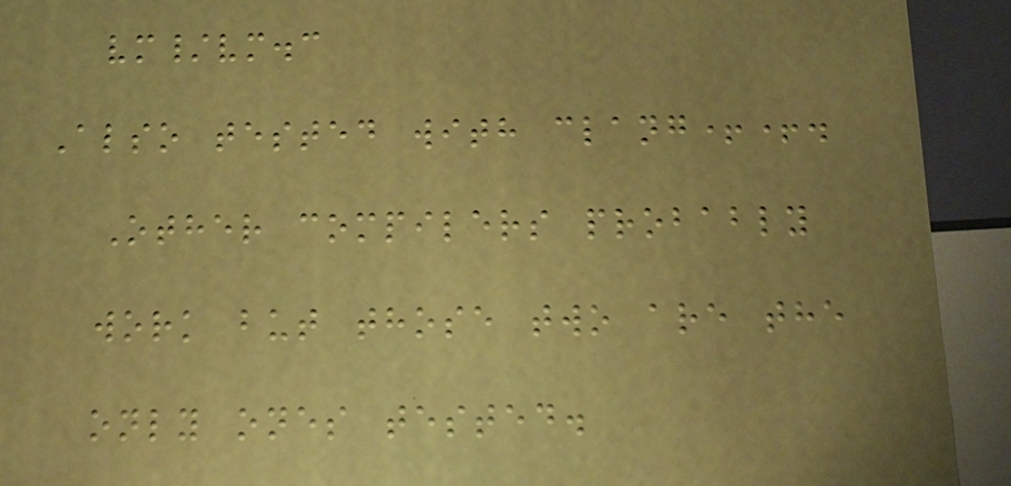vm/vm.c
Also tested with clang++.
Other compilers probably
work but those two are the
only ones tested.
